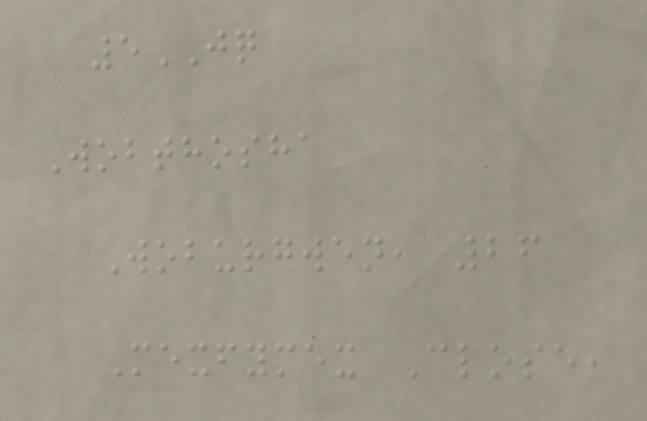5JQ
Wobthosha
Woburgwen, 26
Mexfymex Close,
